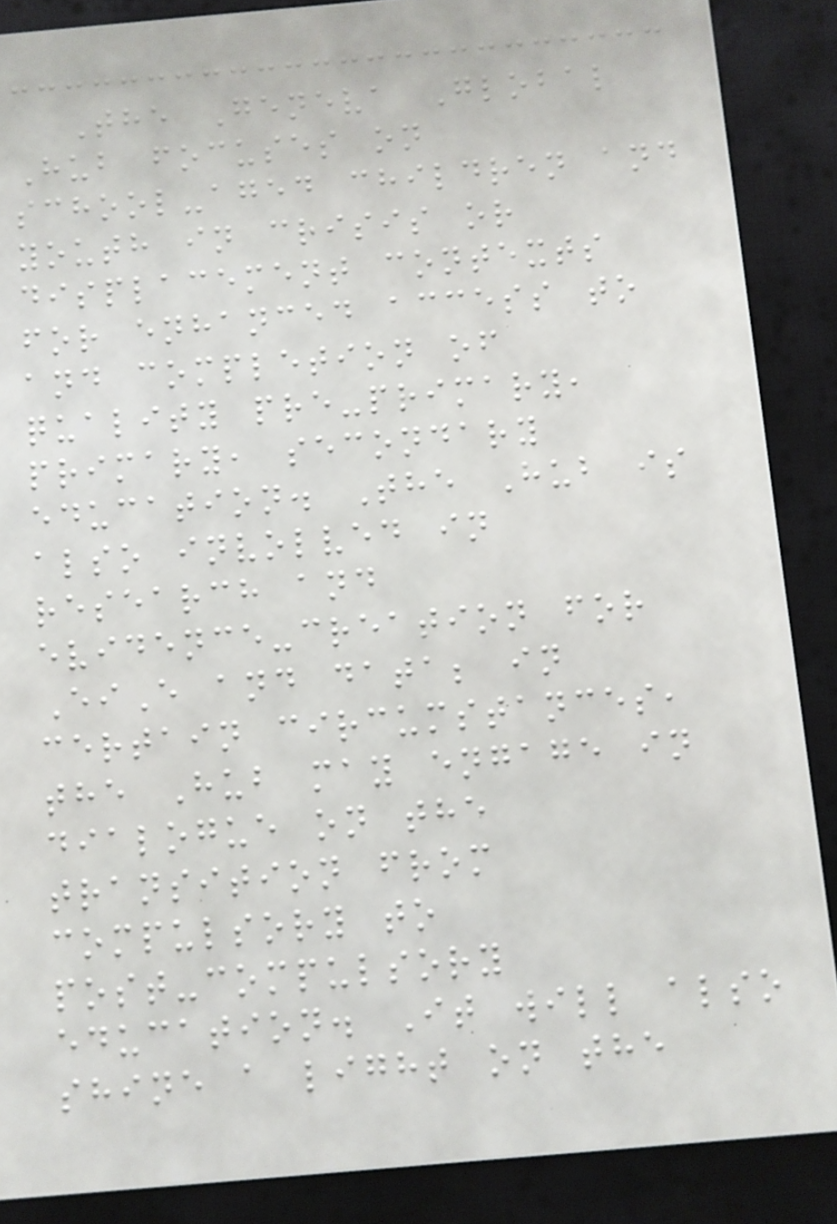The Geneva Global
Hub focuses on
school-aged children and
youth in crisis or
displacement contexts
for enhanced access to
and completion of
quality pre-primary,
primary, secondary
education. The Hub is
also involved in
research and
evidence-creation for
EiE and data; in
certain circumstances,
the Hub may engage in
dialogue on the
transition from
compulsory to
post-compulsory
education. It will also
shine a light on the
